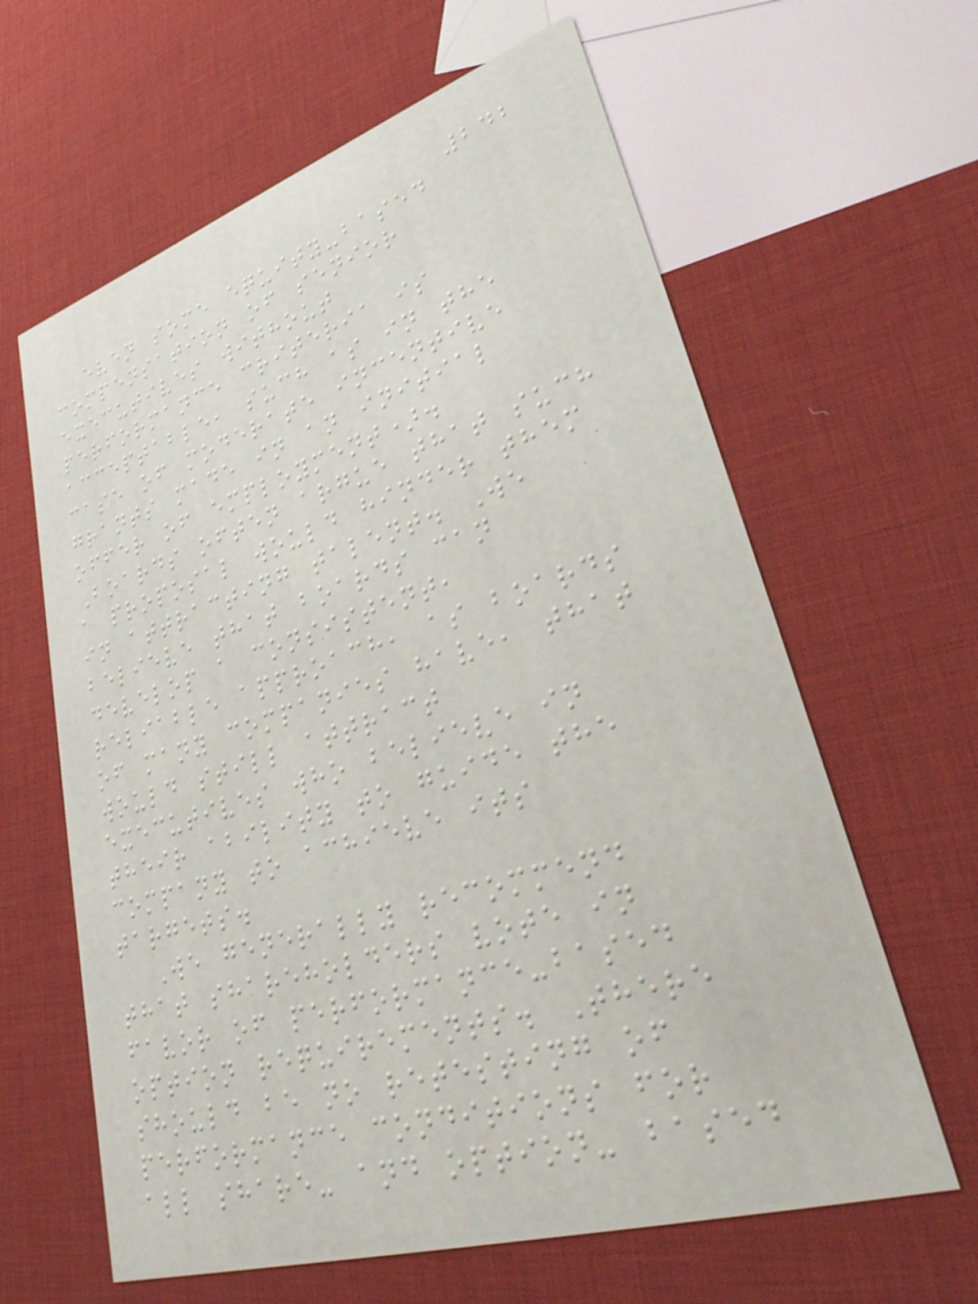242
even some equity-based
compensation of senior
executives without
performance criteria is
acceptable, such as in the
case of moderate incentive
grants made in an initial
offer of employment).
Boards often argue that such
a proposal would hinder them
in attracting talent. We
believe that boards can
develop a consistent,
reliable approach, as boards
of many companies have, that
would still attract
executives who believe in
their ability to guide the
company to achieve its
targets.
We generally recommend
that shareholders vote in
favor of performance-based
option requirements. There
should be no retesting of
performance conditions for
all share- and option- based
